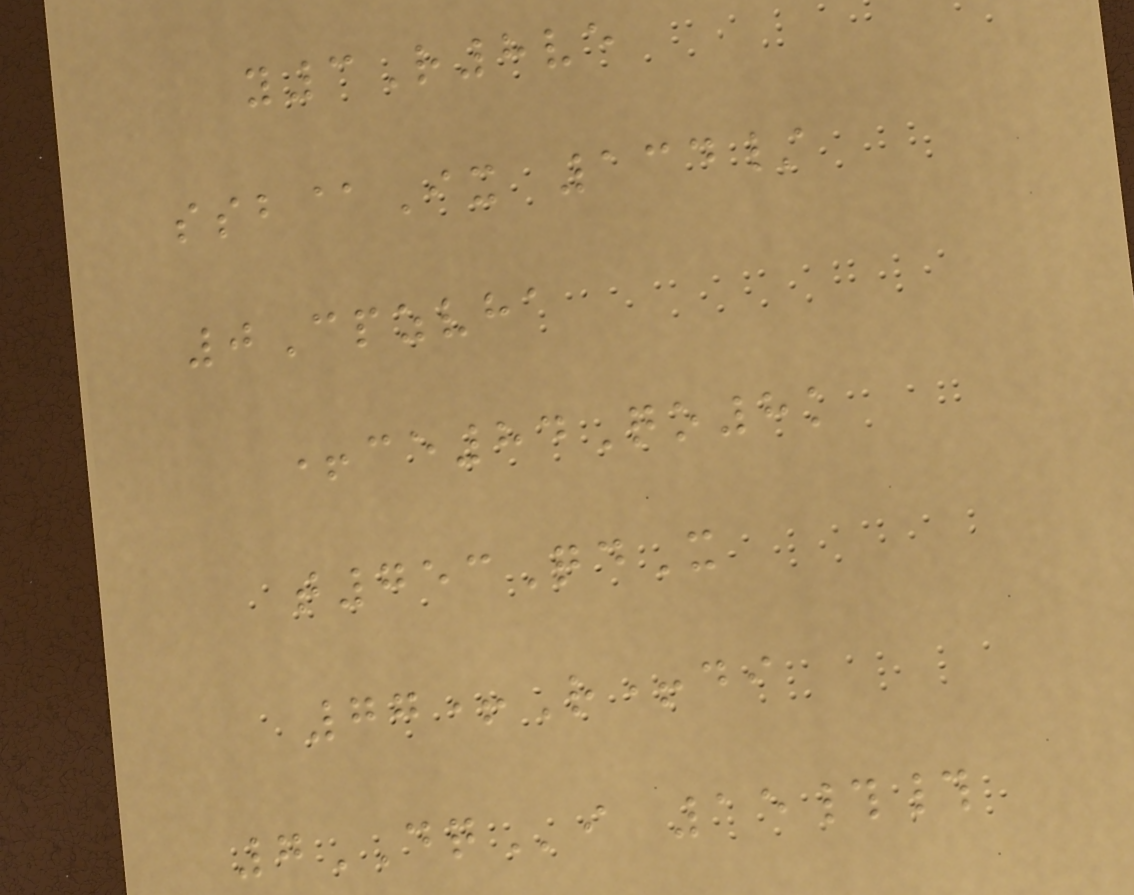y3R8ve
ssb@Ix 134/
0Cpzvha
+ce84Qo8k
t753QdX
77+R+di
7DQi 15##
